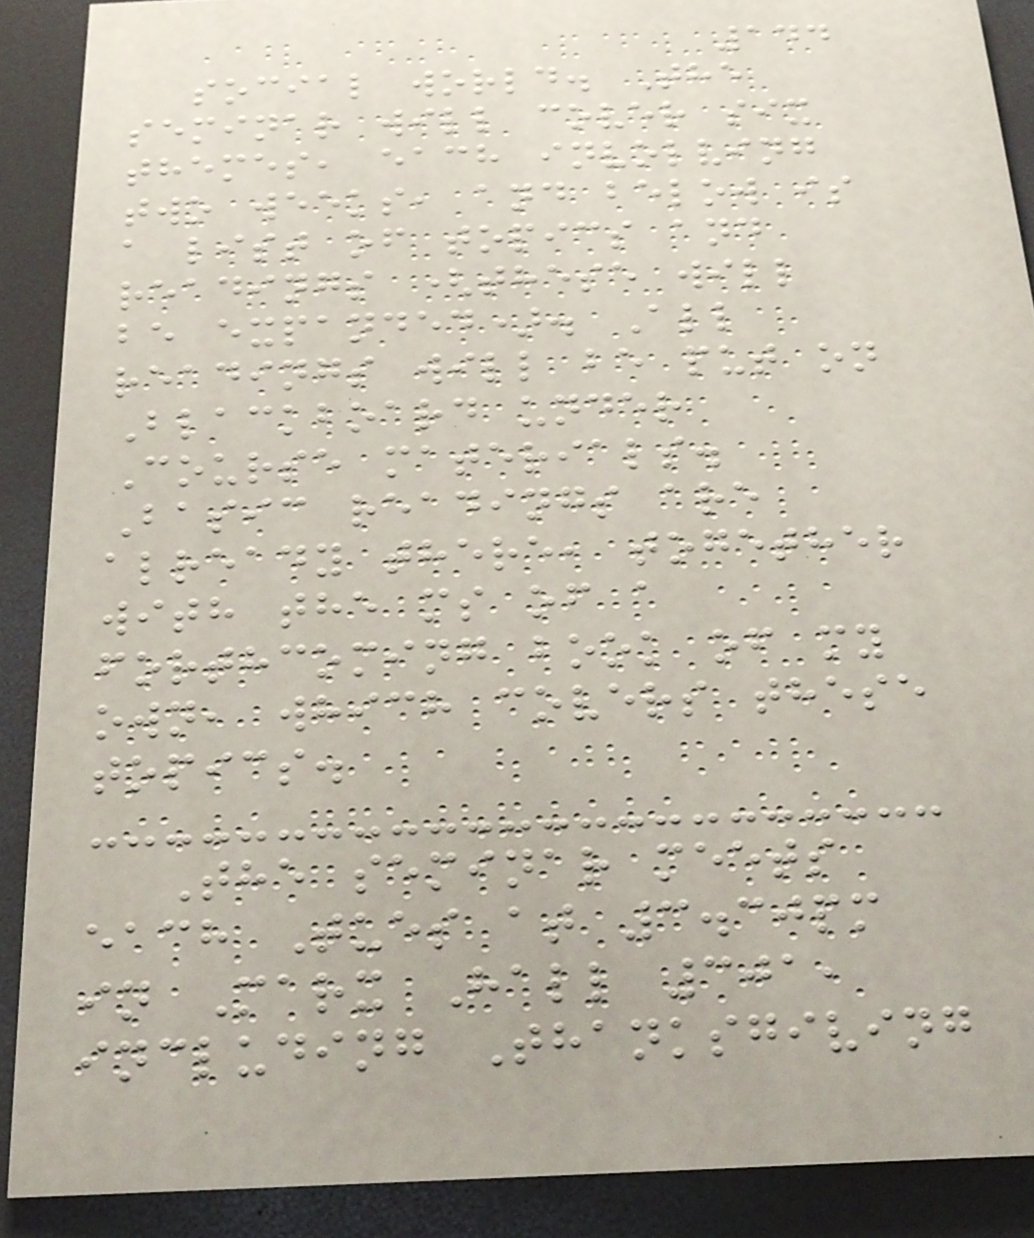144
social world. The
seminar will cover six
themes, each involving
two weeks, and below is
a list of topics and
readings (these will
be expanded). All
readings will be put on
Blackboard under
Course materials.
Basic readings are
already there, together
with the ms of a
forthcoming book of my
own, which covers these
topics.
The seminar meets
each Tues at 3.30pm
in Marx Hall 301,
including Thanksgiving
